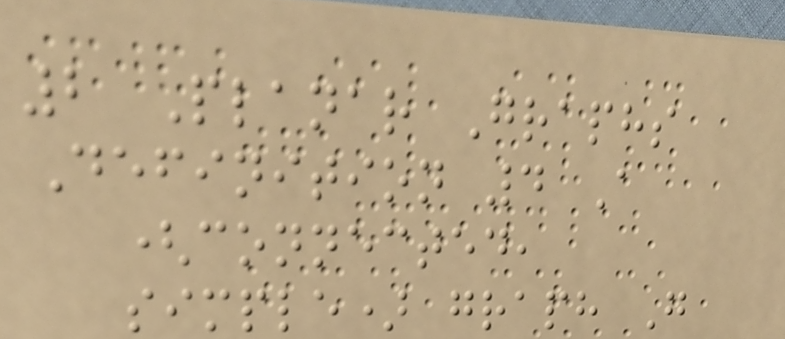2 Planar Graphs
Definition 4 A
(connected,
simple) graph G
